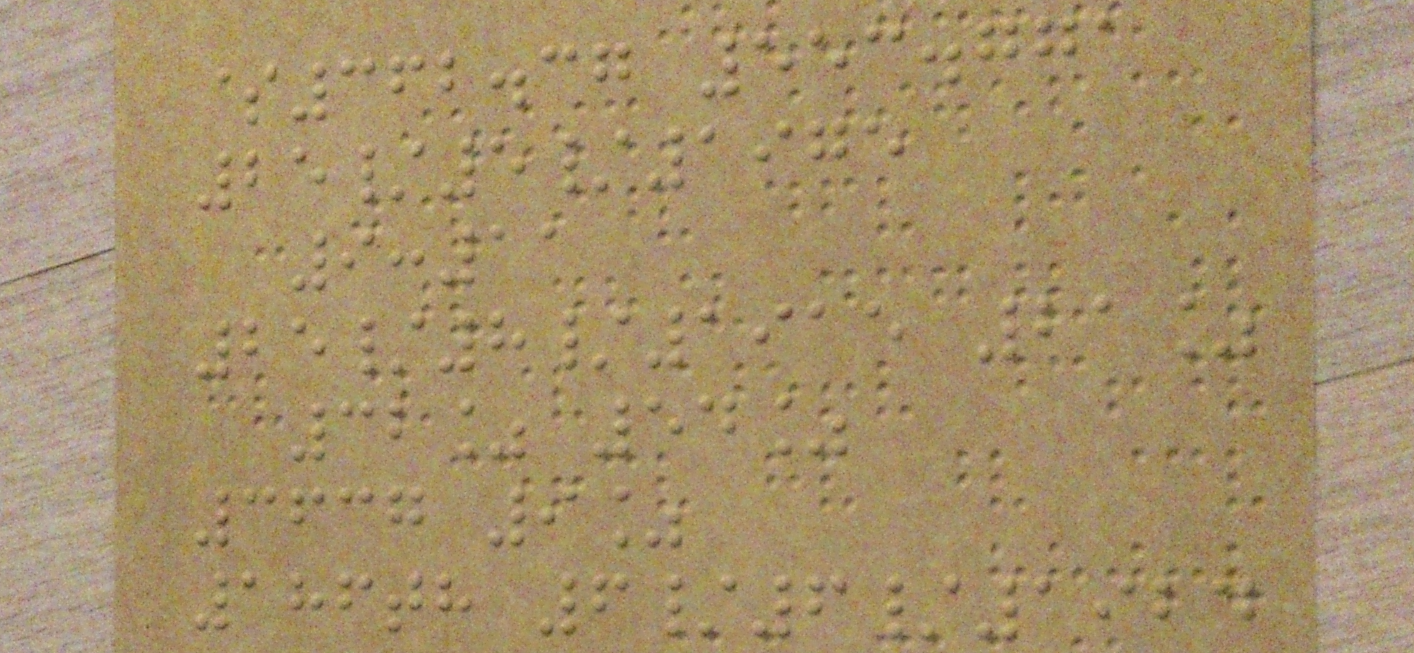$362.37 553.771
25/5/1975
9:11
25/8/1915 21%
32% 54%
3637 9%
186th 6/6/1924
